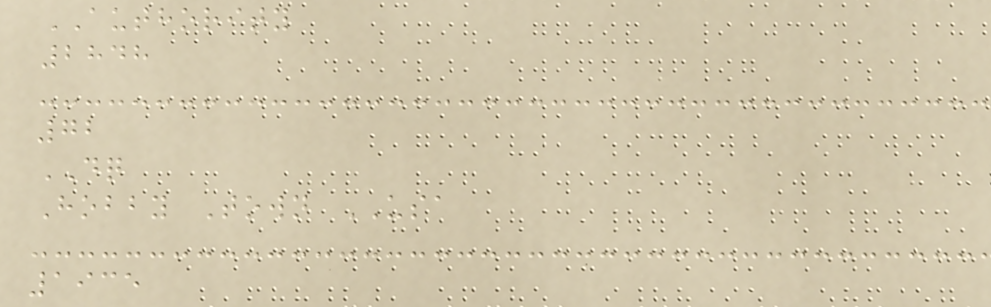AUTHORITY
2848
72
DQ
Hobby Town USA
1935
